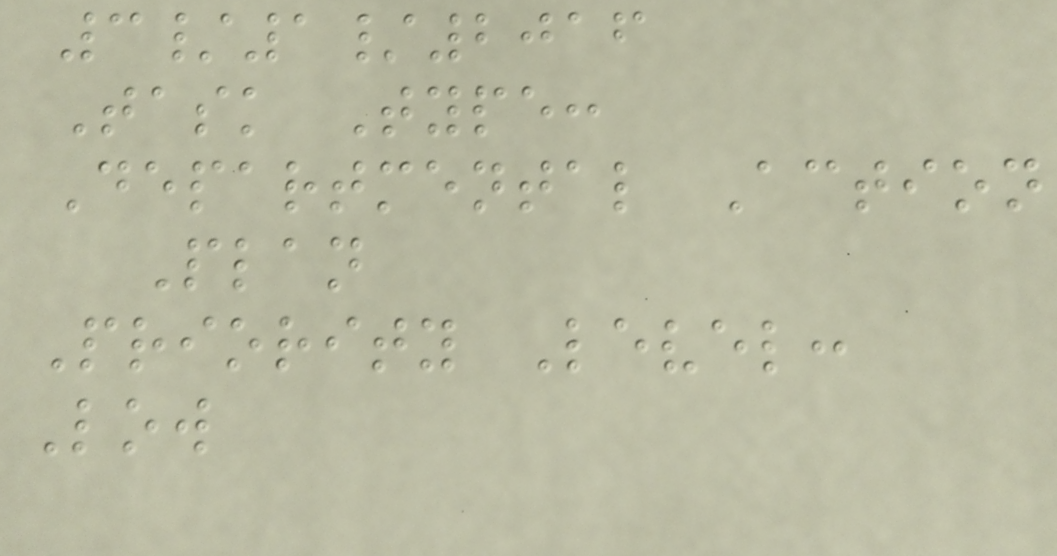3/1/2016
Task Type:
Departmental Action
Plan
Priority Level:
Low
